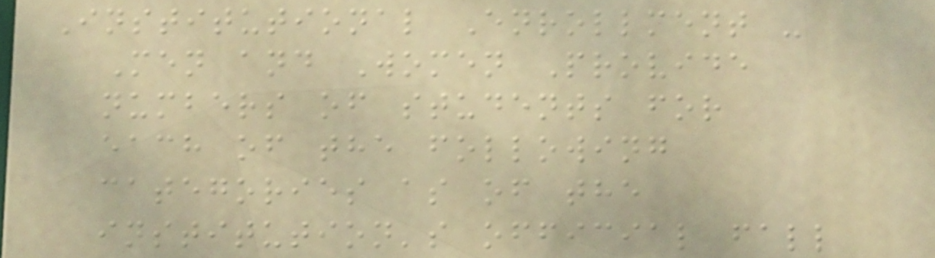Institutional Enrollment -
Men and Women Provide
numbers of students for
each of the following
categories as of the
institution's official fall
